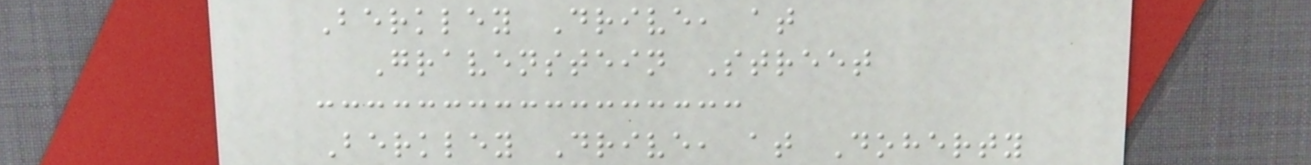Berkley Drive, at
Gravenstein Street
Berkley Drive, at Doherty
